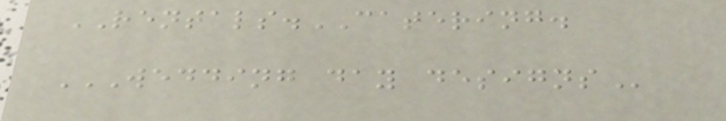RENTALS.CATERING.
WEDDING DAY DESIGNS
